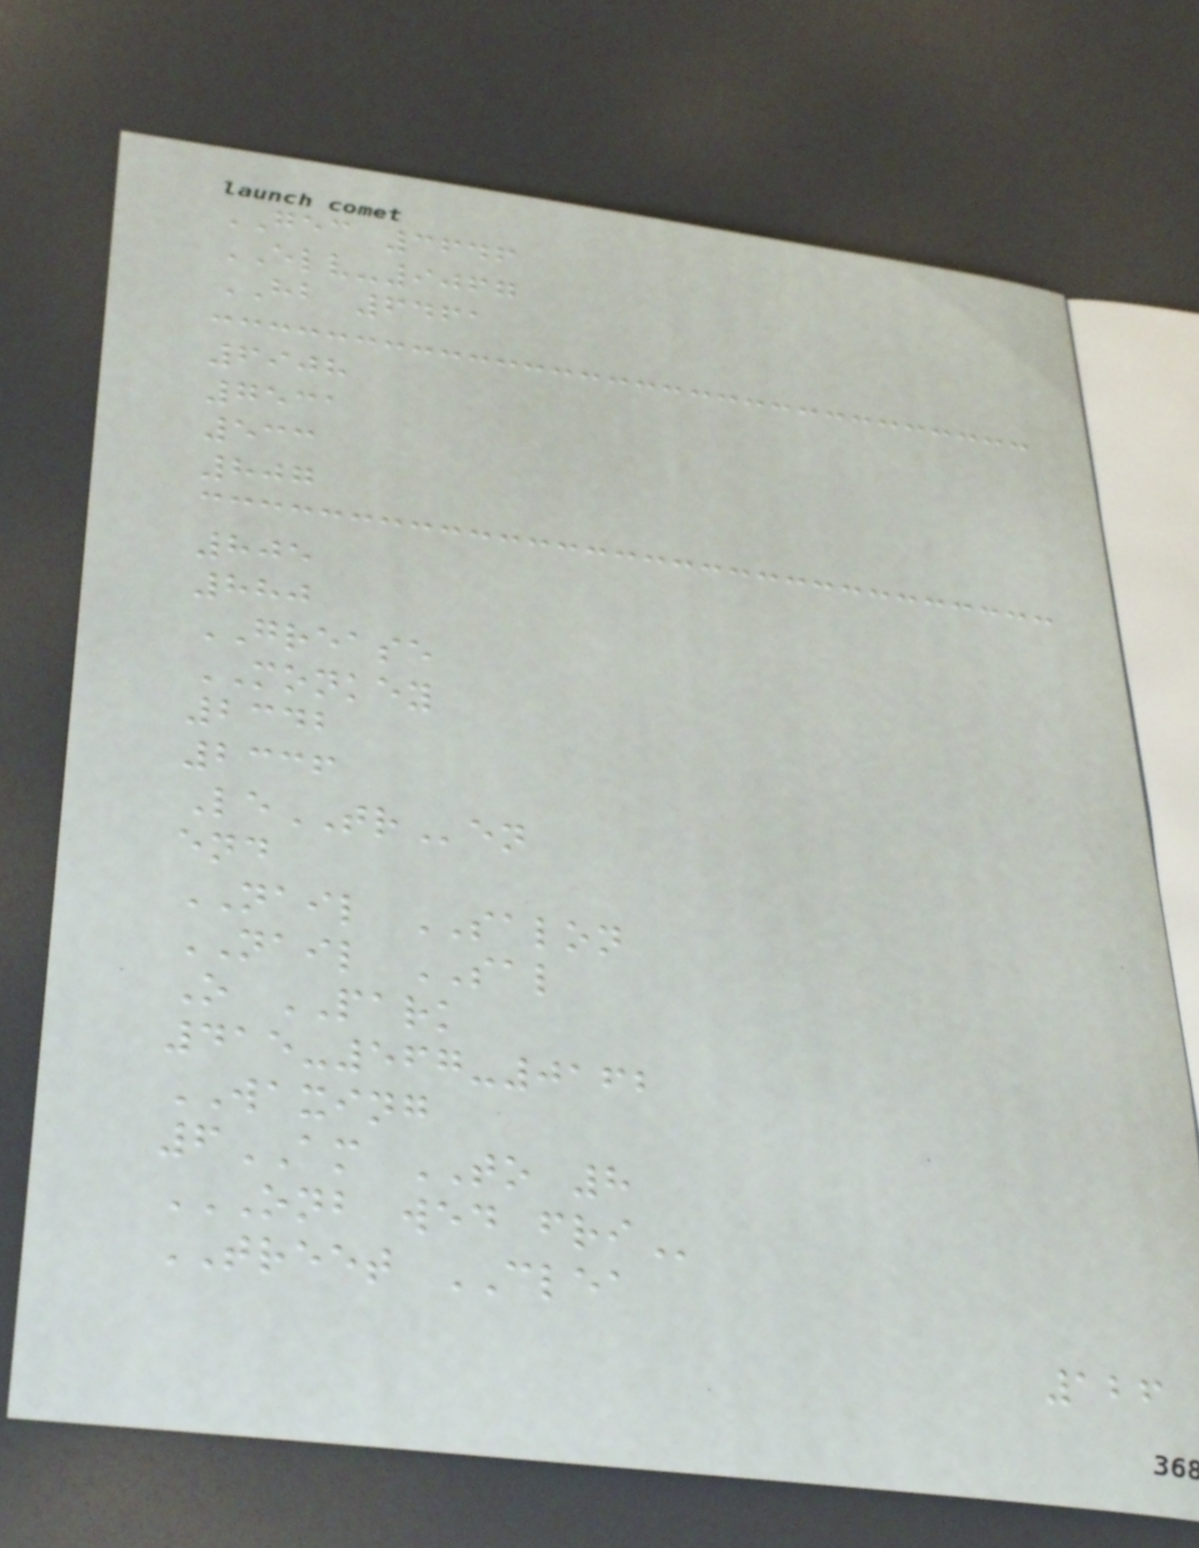GEC 3646
ELV-9067
HB 6461
6908
7531
533
807
805
880
GREASE
MONKEY
2342
2336
LeTRen
end
NAIL SALON
NAIL SAL
O PARK
415-567-0162
WAXING
6AM TO 8
ONB WED FRI
TREET CLEA
126
